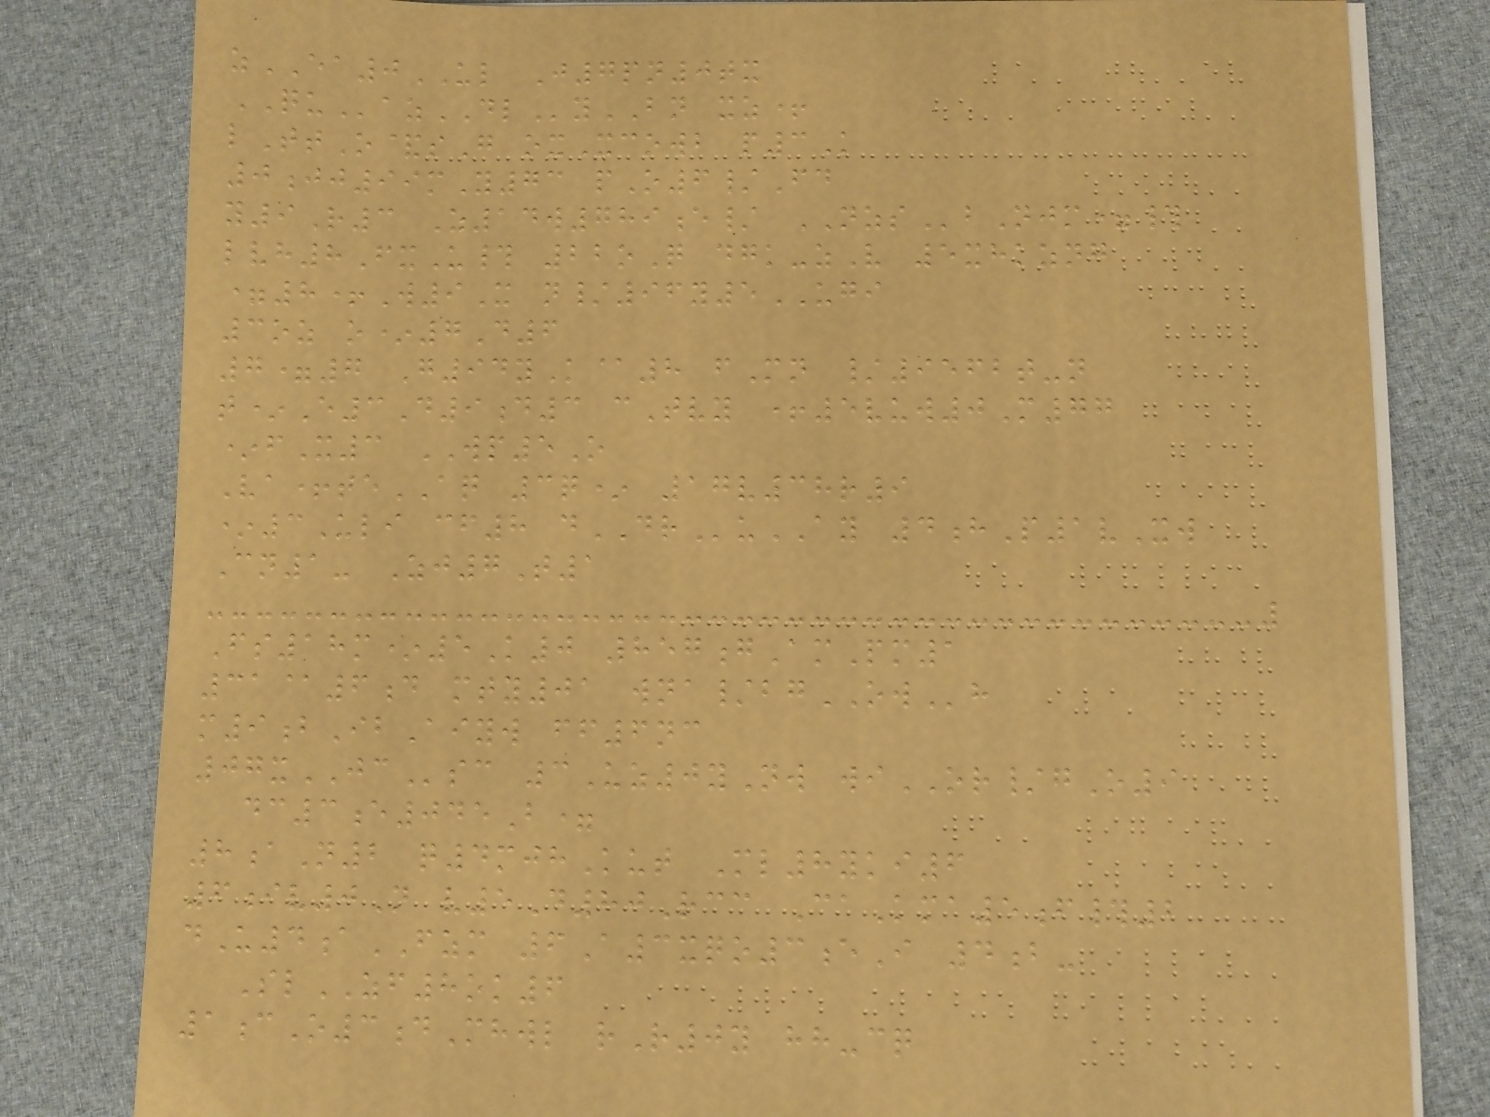zEA0UL J7pn0tx
QUazDLyBN xz+
lTtO&sG oxXcowb p3K
0jj99mY73 pO6/Fd
y9R3 Z14w789e/ NZSbNjm=#
lvh8FxU# 22oQ dgk-zV 5xhkzng
=8+W9X n/96y5UGI
3oz o*7D6
7=7 G94yK@8 fMn /9562t-n
t*E3D9d3 cTvy +5vuw0M77
*fX3 WP5O
Va+teAQ 3q* 17v38r9
*3Uli cf8 dDRuAY 4hP1vXw
Cn1- Zj7T1
Fs18m*5K0 857gAmPm1
31@6d mty01 wna/bgOWh
m9bIbAiyw ff6nc
07xJCsc 3Uz0yNw wiOR/gO9
dc3e045B=
8aN2 q4mjhKut Ml8yki6
6iv0N v5D80Rcc CaKma5f#2
dU4aFZM 6A3xqo3eI 4b-
SlZF8ok6
1cO3dMhwl rR0y hh-cq
